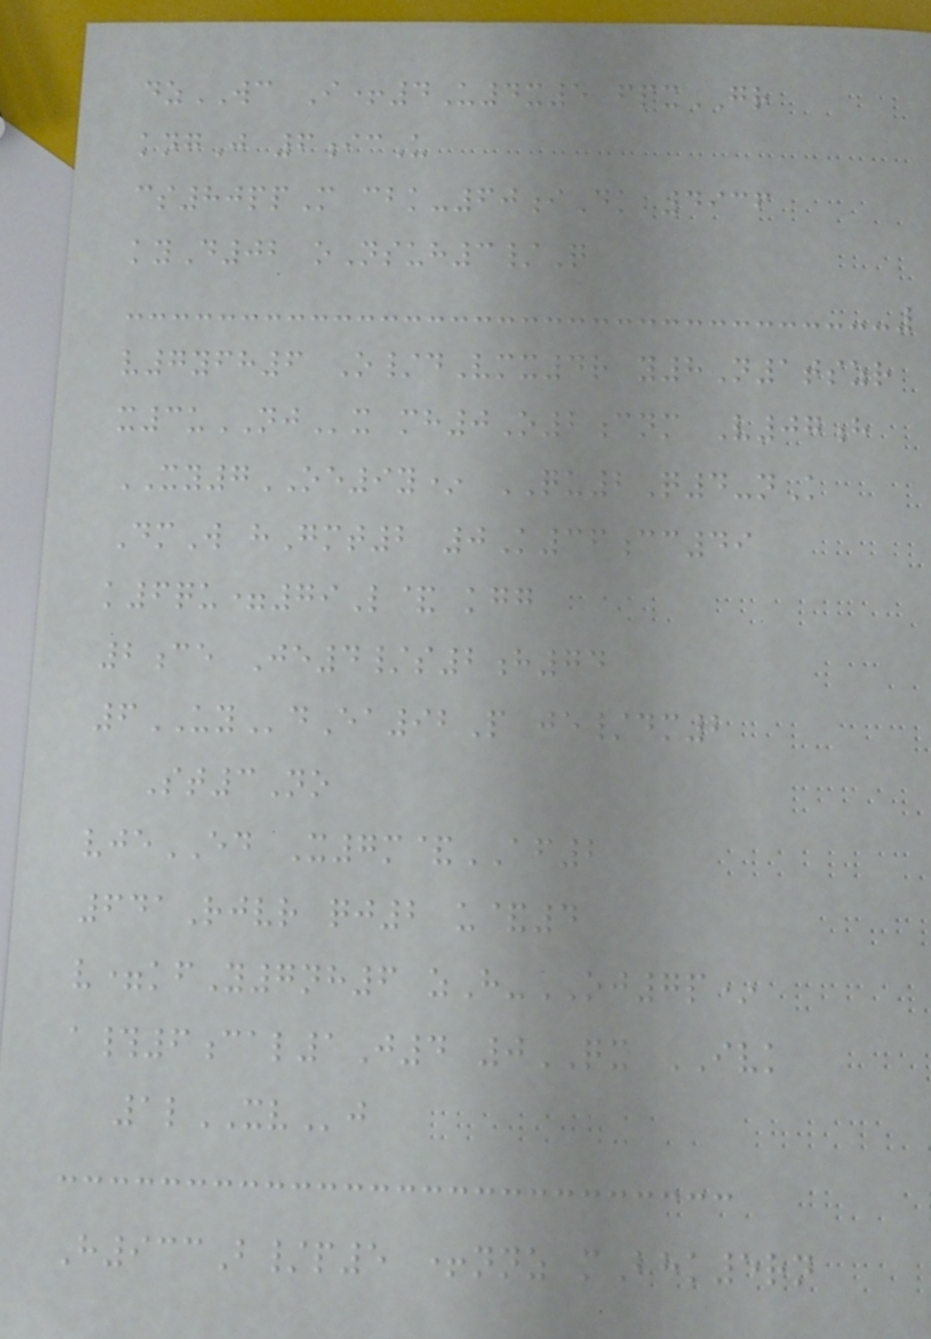dzWC I+4U4x5 fpxGR
kngJ 6icU
cs80ppM cbk-60iDk 4936
kyD02 oNsuh3/Q
v7yfh6 O/dVmx4r y8N1tszr
x3uNJx mh0O2cnm V07h
XY7OE9y* QU2Q4-nK
DmW hGmt2 0K36cc49
k6qu=79L& kgg
2ce Je4/s2h74
6UYdEa92P je/dm2
St3No
vjeED X7m&AF2
641Rjvr qj2 u&4
v=kfY7nh6 zH-OJ7p*
a#6cal1J4 0QX IVK
1lXVj
H933B/p5 +nnz mBhk5rn
